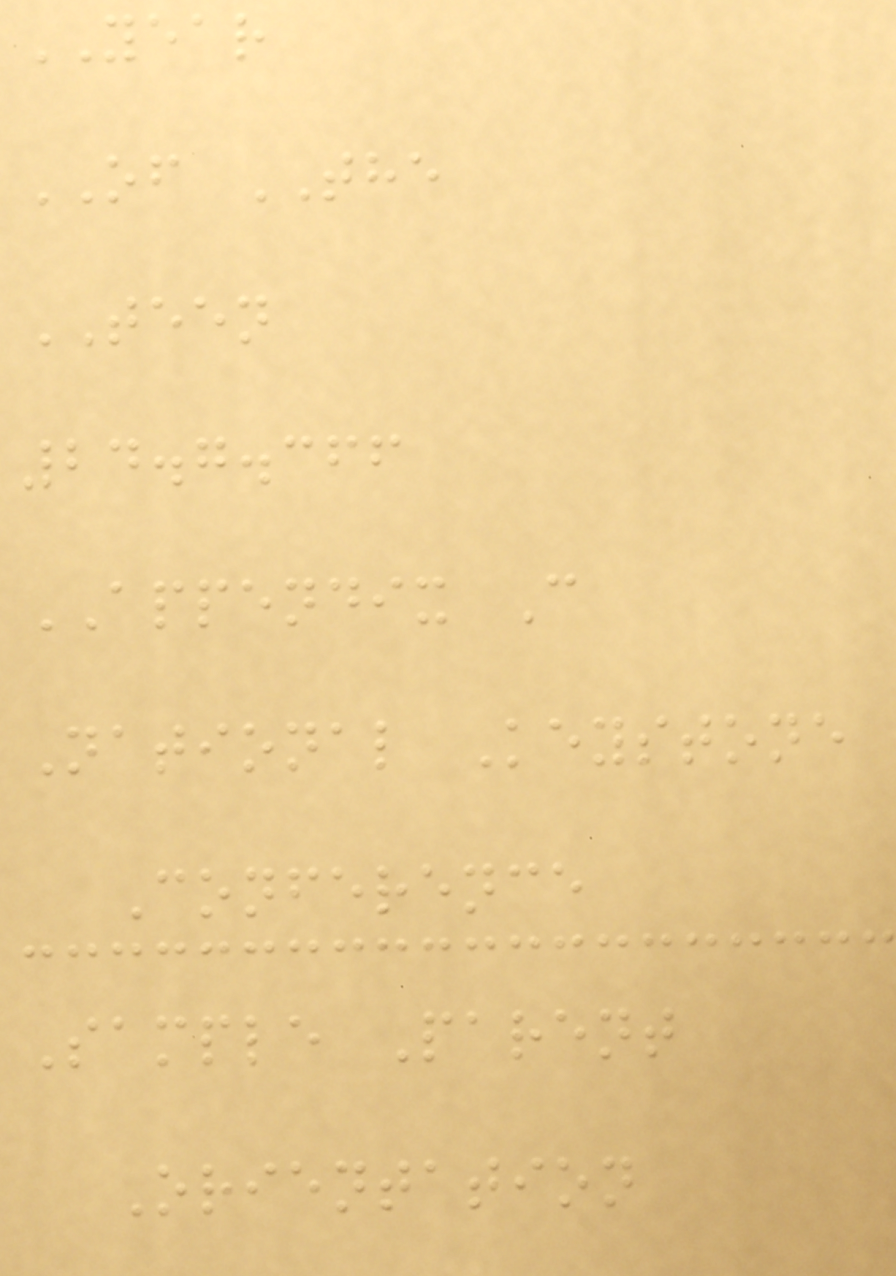YEAR
OF THE
TEEN
24.7.366
APPENDIX C
National Keystone
Conference
Sample Parent
Orientation
